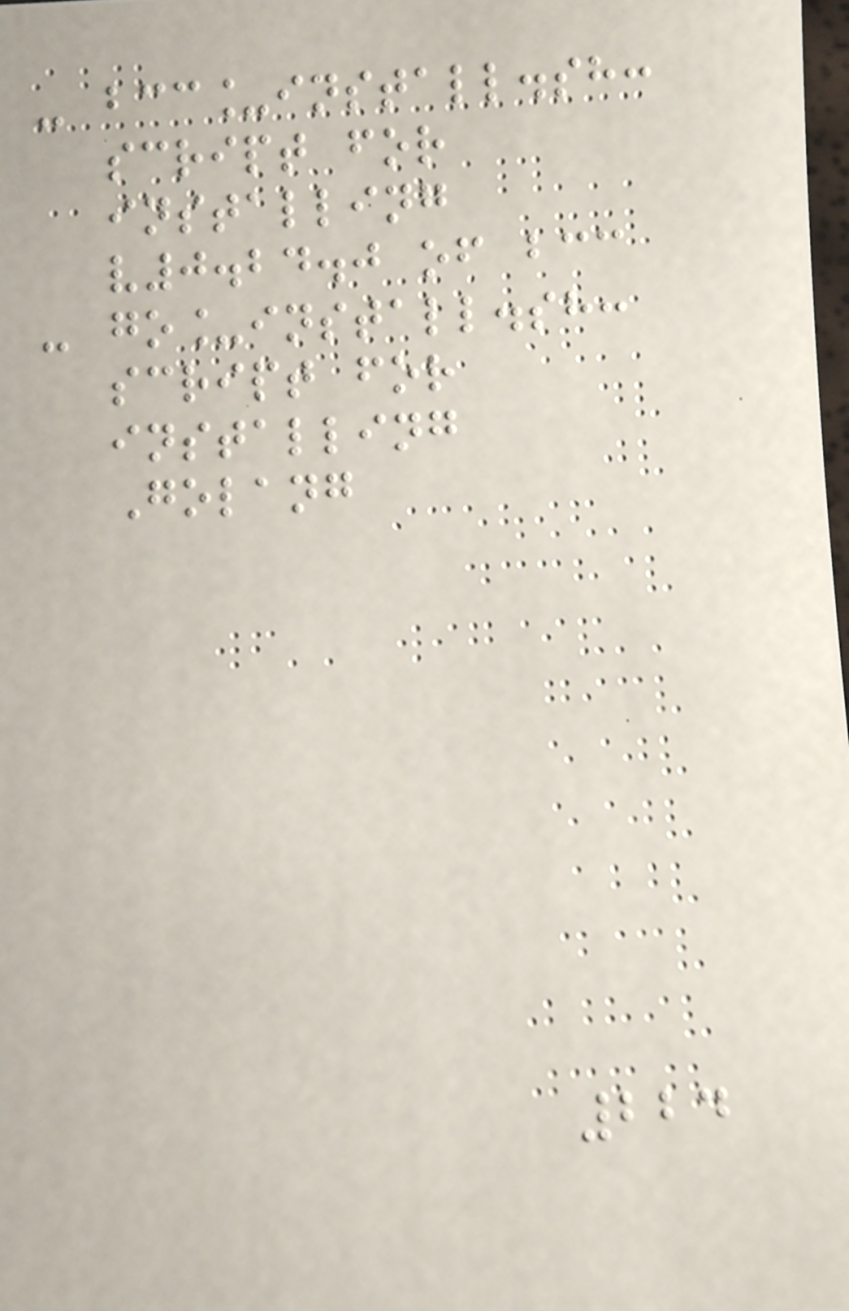- bcc_install.sh:
script for
installing
v0.24.0 of bcc
- go_install.sh:
script for
installing
Golang
224
